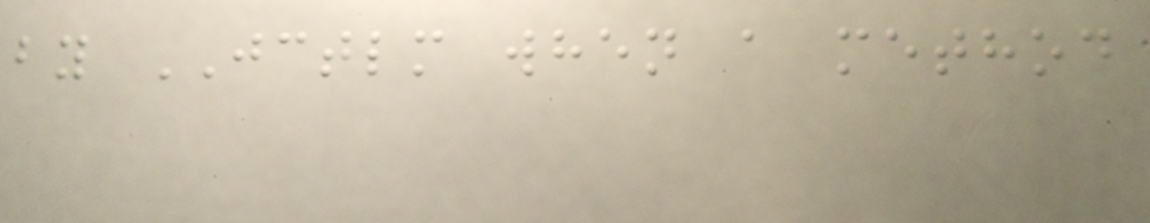by JCTLM when a method
